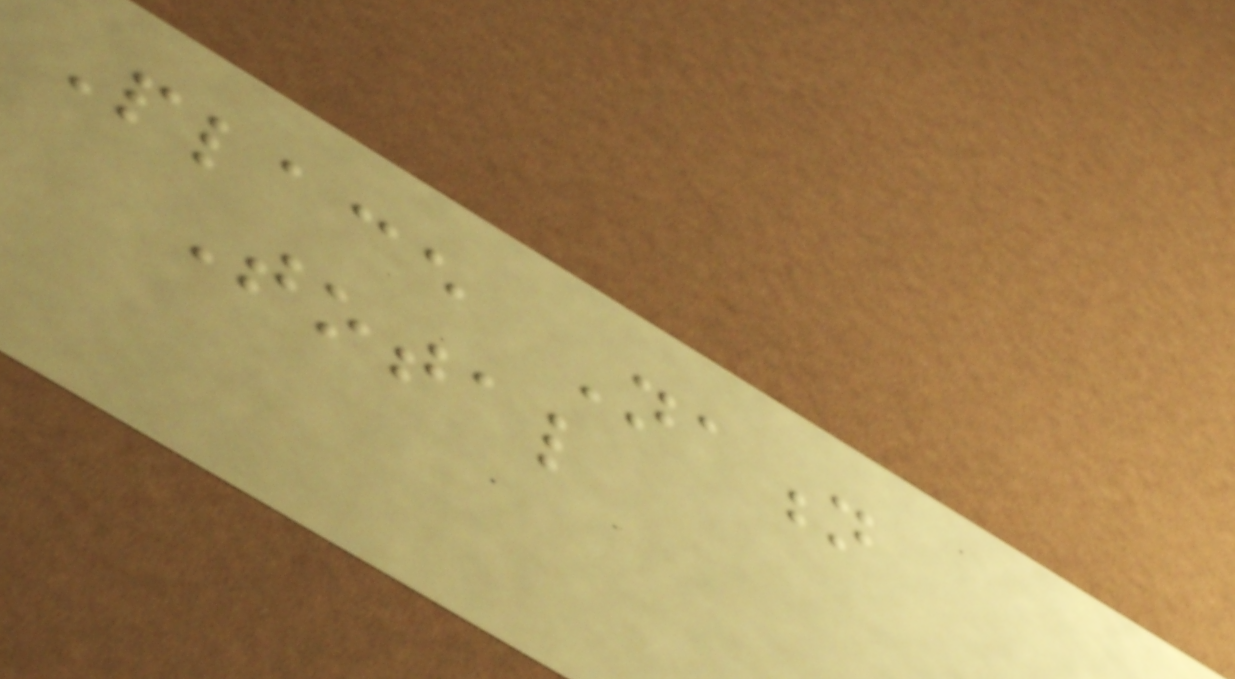Place Nation
Total
